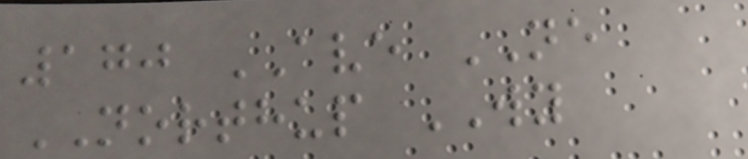170 AVE NE
NORTHUP WY
